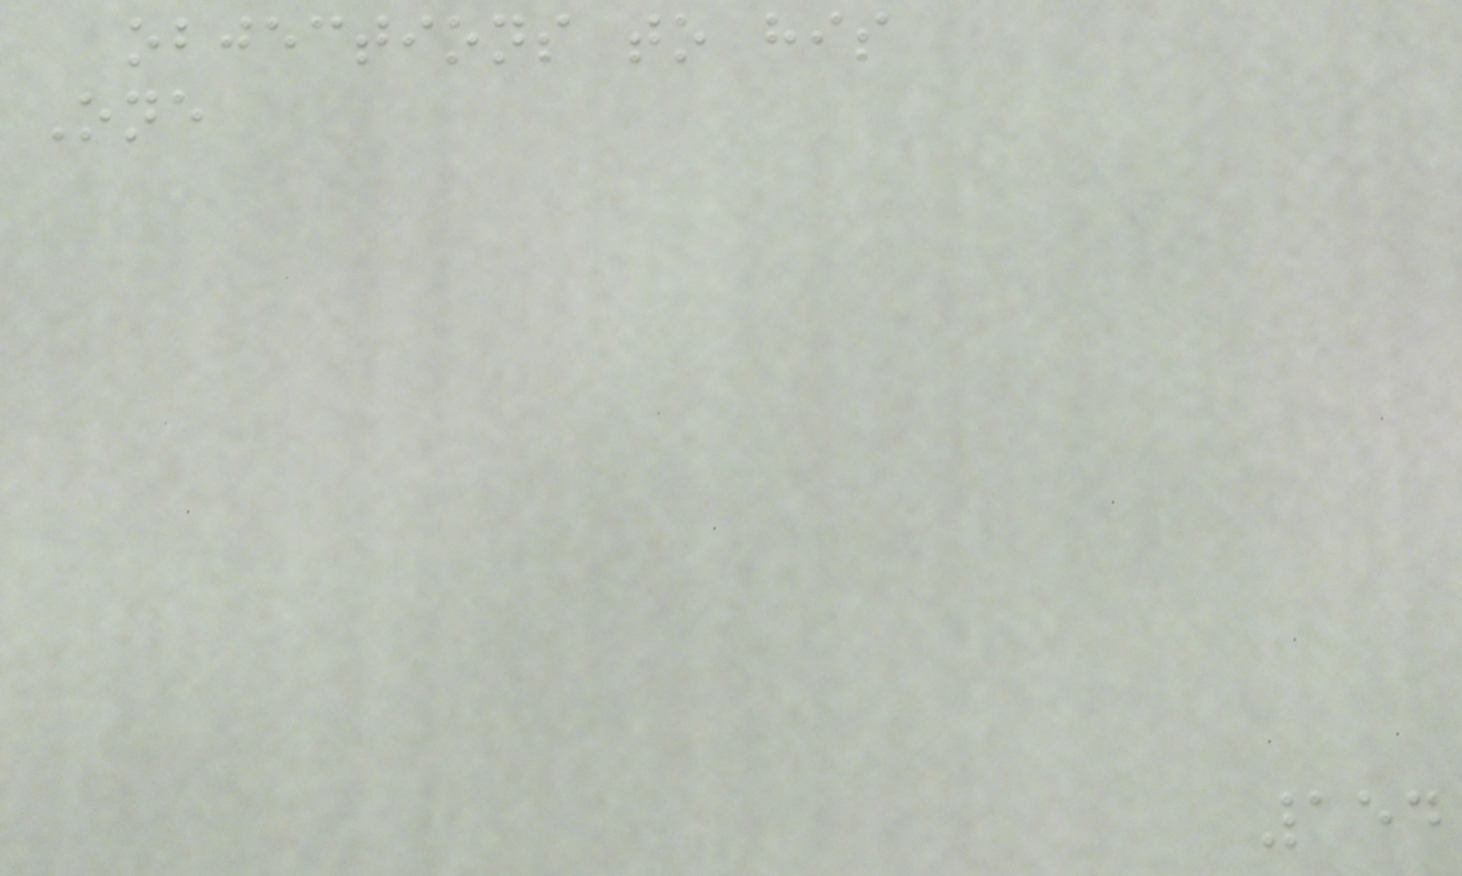objections to his
One
154
